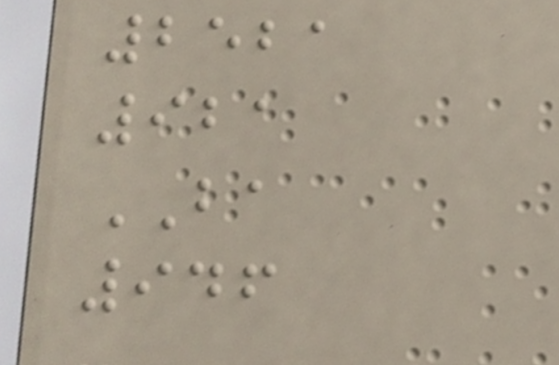2521
921
BA
946
